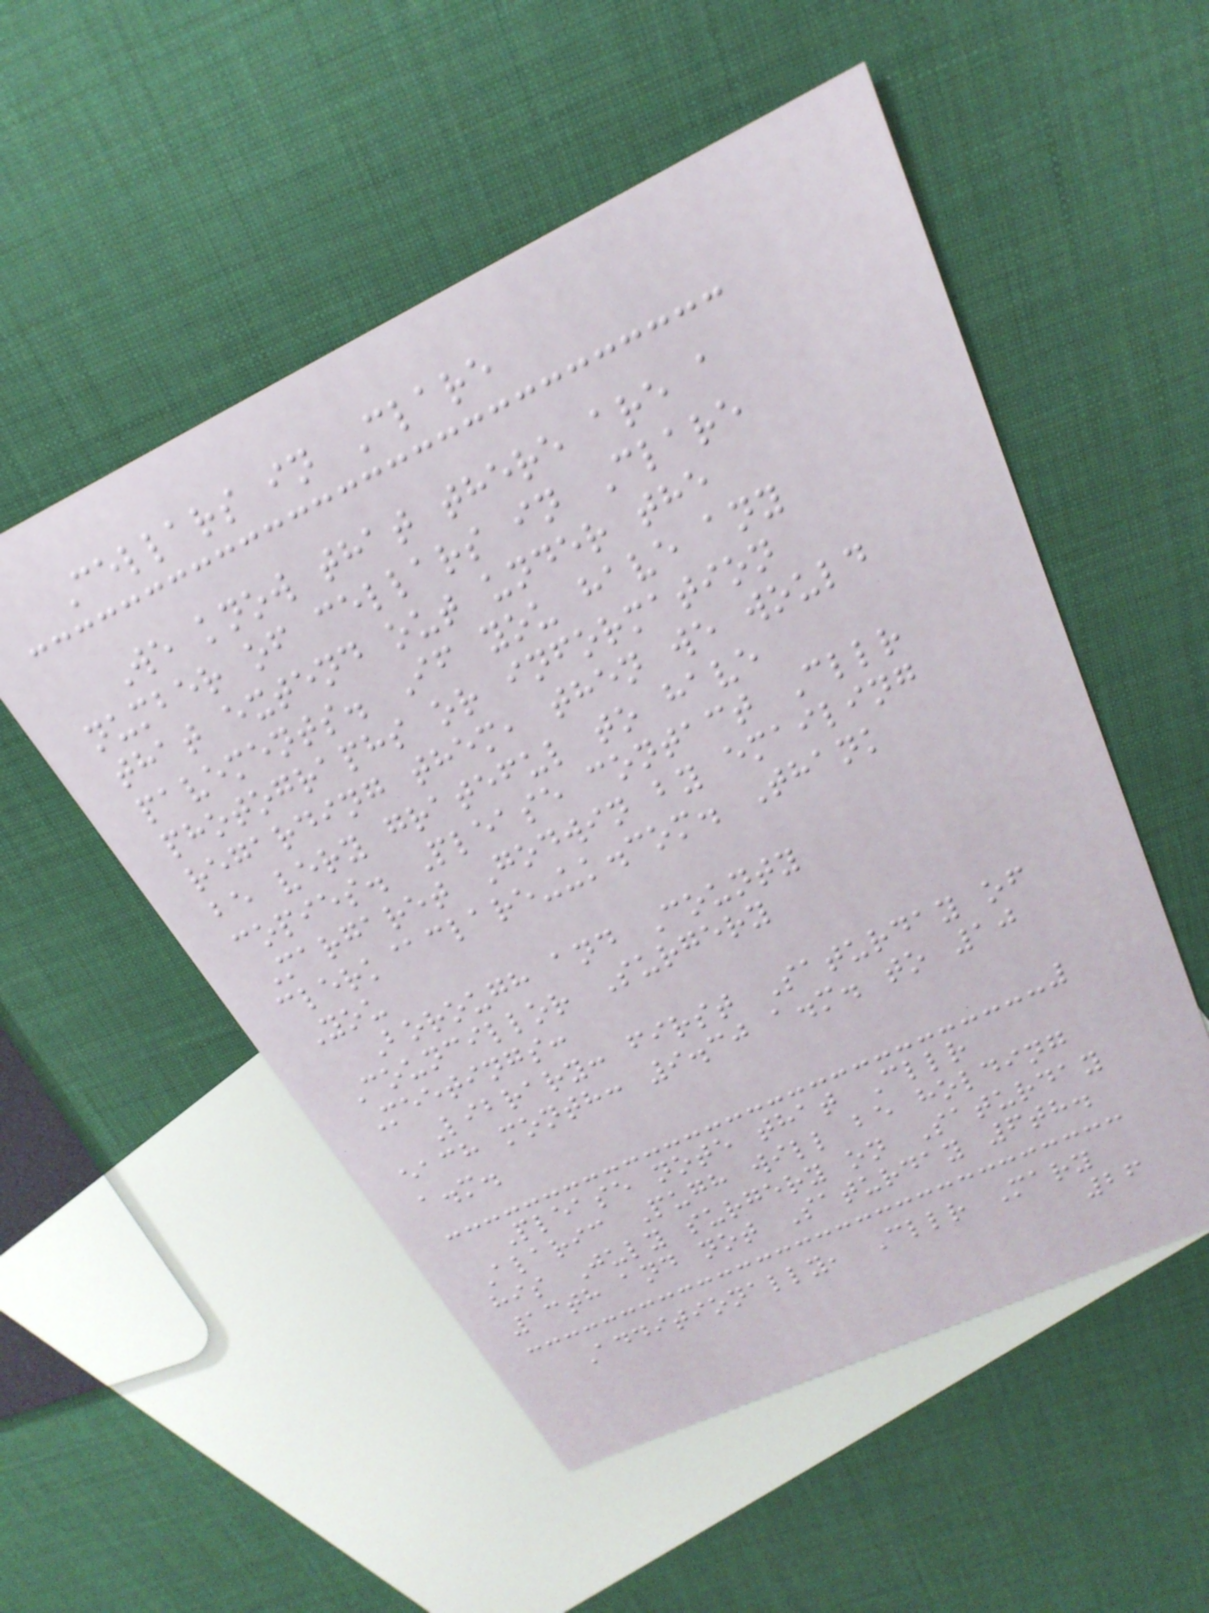Cellars in Clare
We know that there are a
number of cellars in Clare
that extend out under the
pavements. If you have any
photographs or information
regarding them, then we would
be very grateful to have
copies. Please contact Cllr
Margaret Godwin by emailing
clerk@clare-uk.com. Thank
You
Borough and County
Councillor Surgery
Meetings:
Library: first Saturday of
each month: 9.30 a.m. to 10
a.m.
Please note that Cllr
Alaric Pugh will be holding
his July surgery on Saturday
13th and not Saturday 6th.
Additionally, Cllr Mary
26
